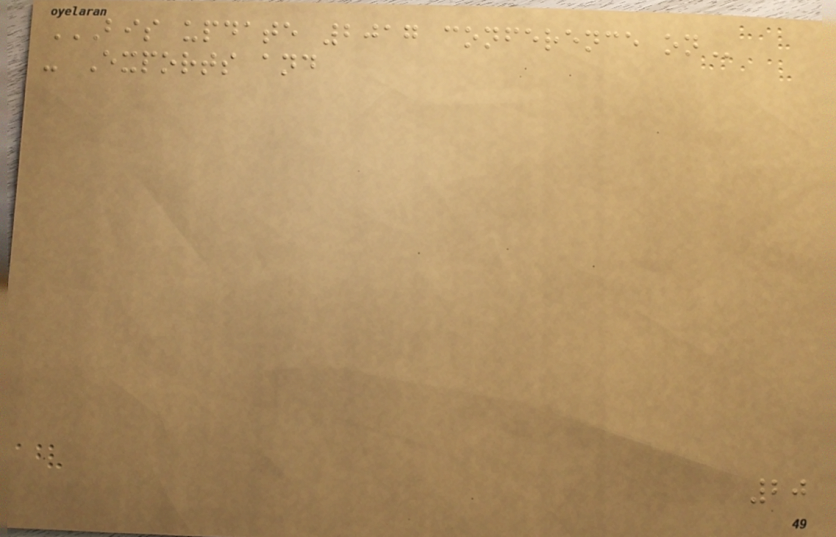BIS UPDATE 2017 CONFERENCE ON
- Exports and
20
